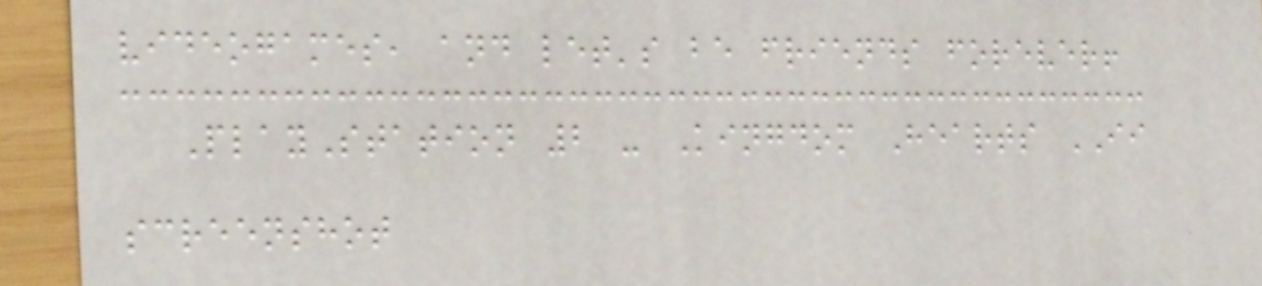videogames, and let's be friends forever!
PlayStation 2 - Kingdom Hearts II
screenshot
